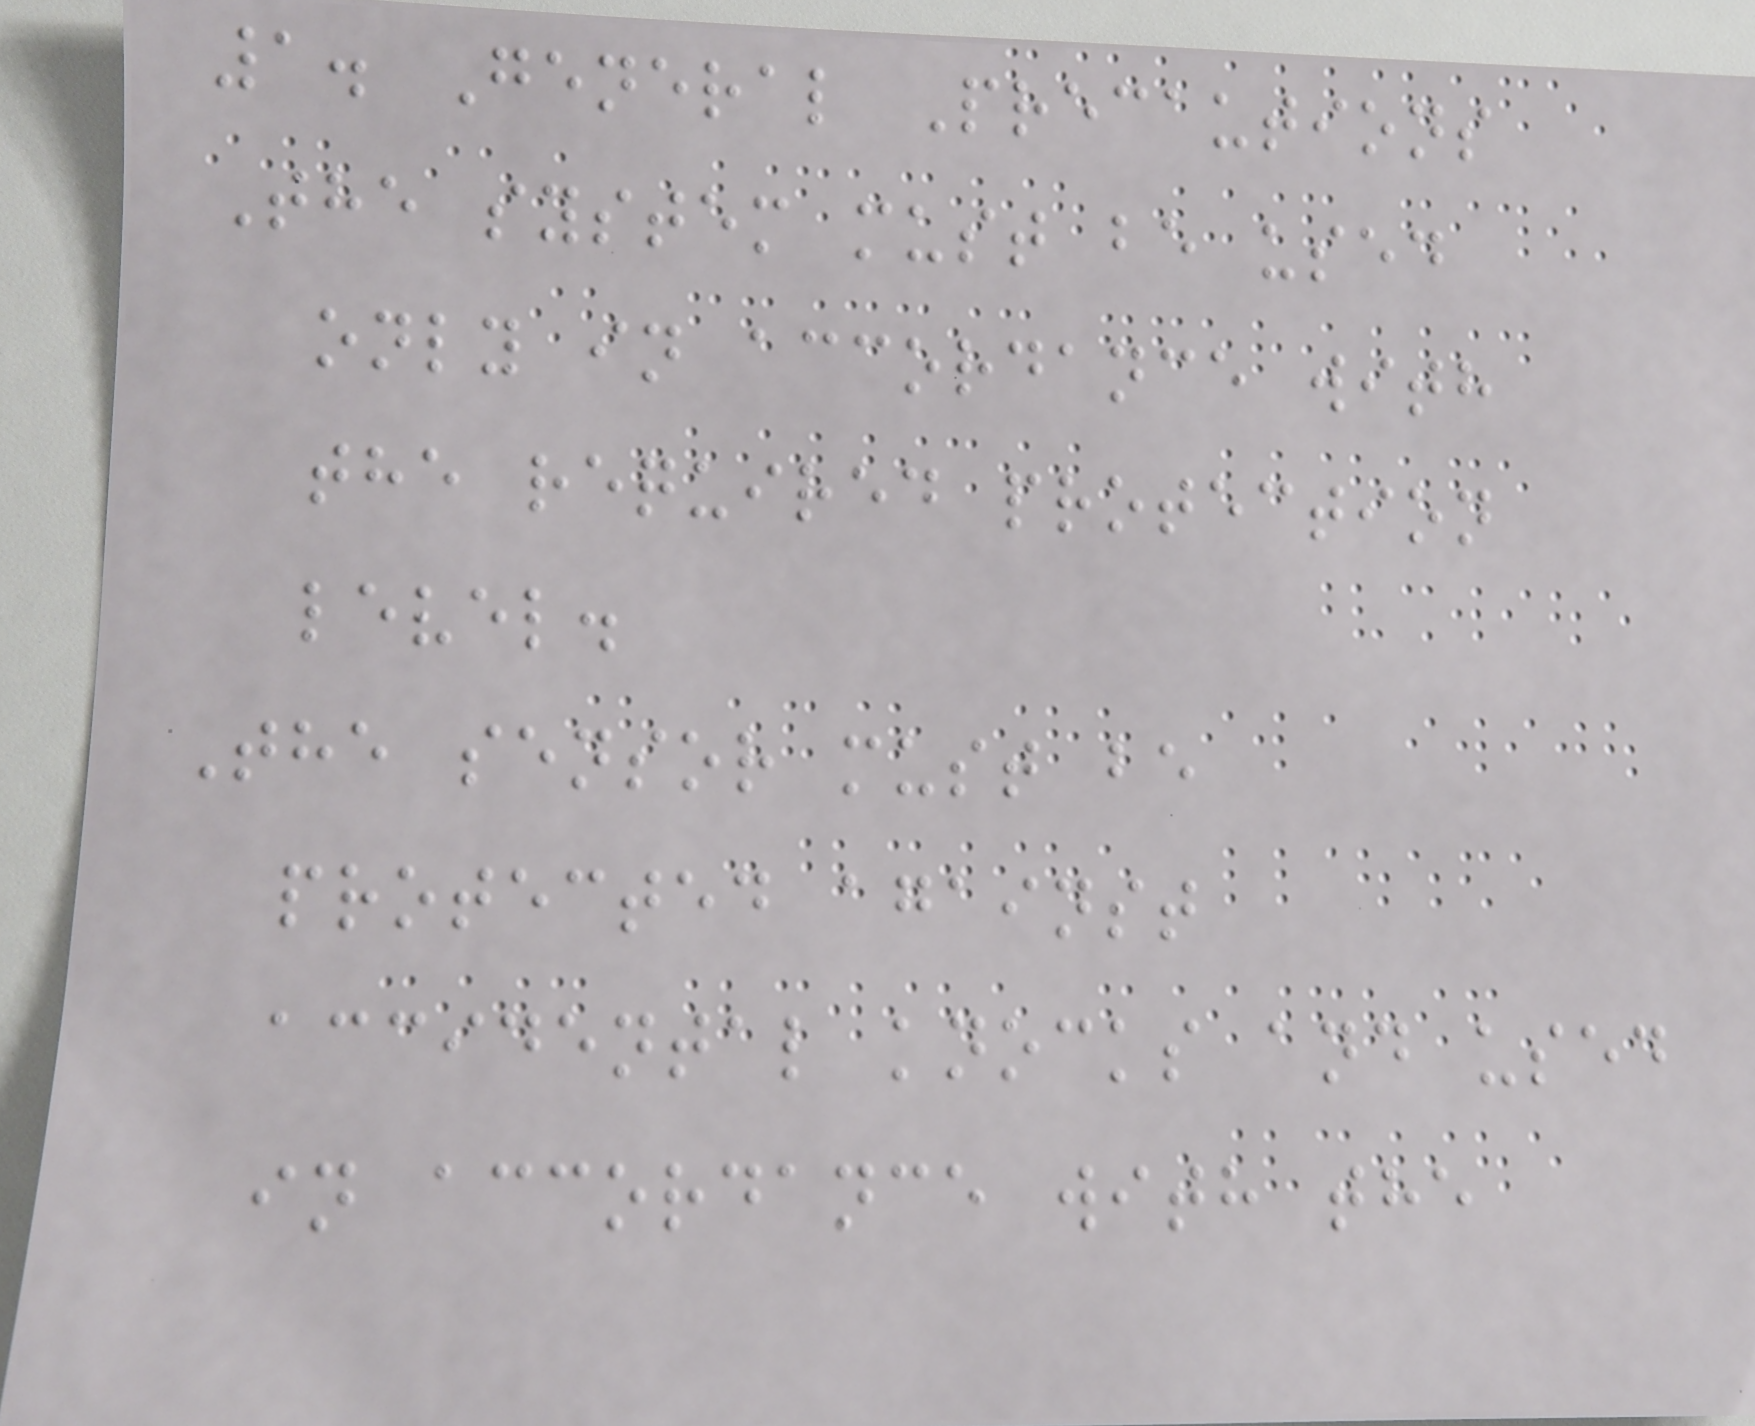1. General Precautions
The system must be used
only in accordance with
the required protection
level.
The sensor must be
protected against
accidental knocks and used
in accordance with the
